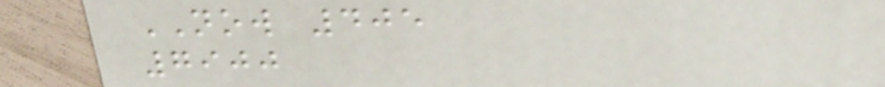NOW 405
7900
